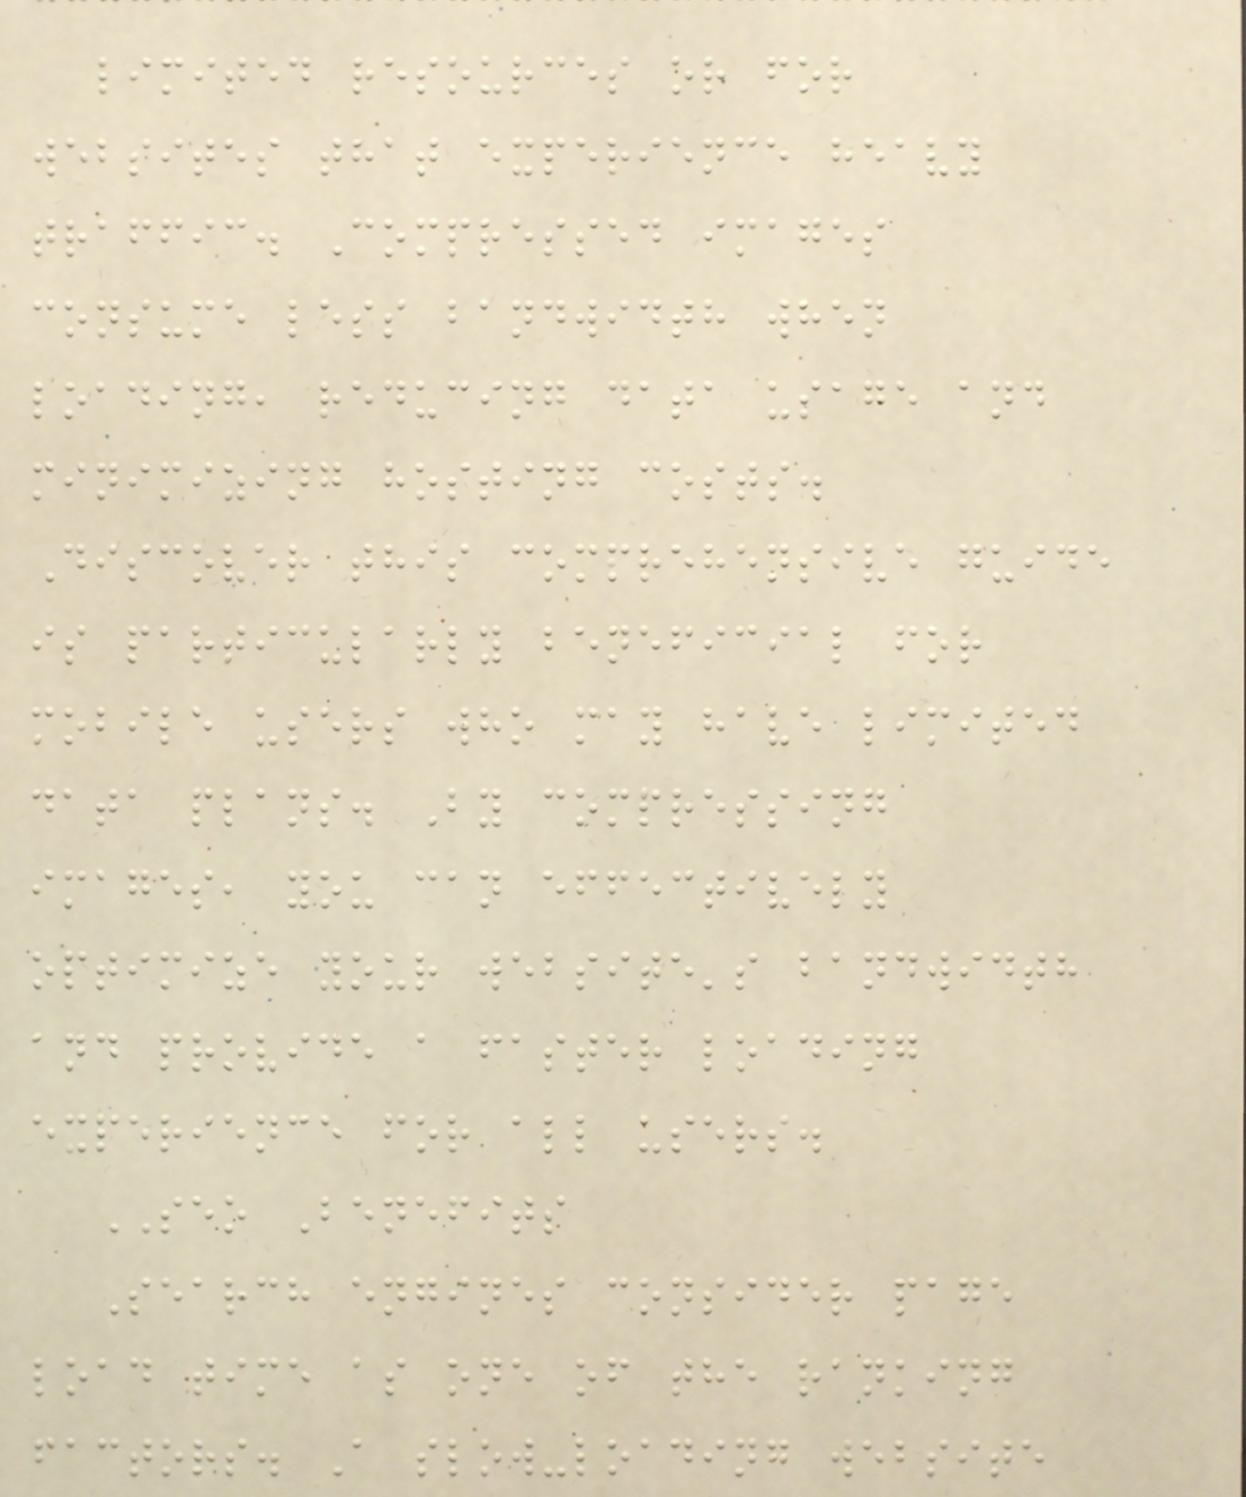limited resources or for
websites that experience heavy
traffic. Compressed images
consume less bandwidth when
loading, reducing data usage and
minimizing hosting costs.
Discover this comprehensive guide
is particularly beneficial for
mobile users who may have limited
data plans. By compressing
images, you can effectively
optimize your website's bandwidth
and provide a faster loading
experience for all users.
SEO Benefits
Search engines consider page
load time as one of the ranking
factors. A slow-loading website
